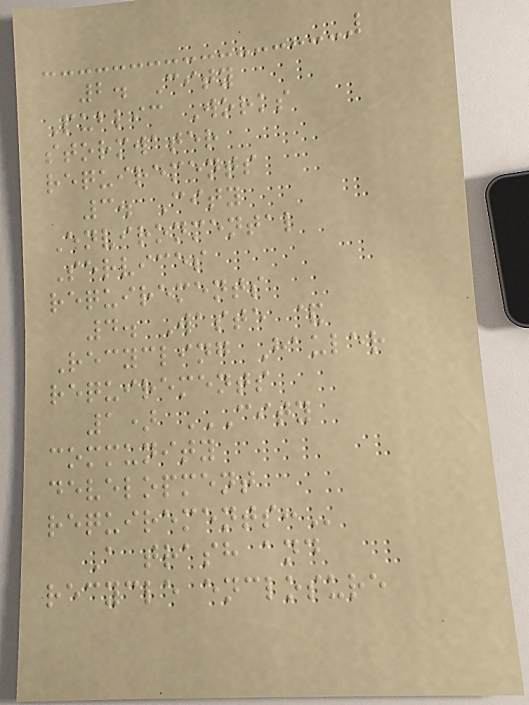2. City
Public Works
stormwater
requirements
3. City
Environmental
Services
requirements
4. Waste &
Recycling Hauler
requirements
1) CITY
COMMUNITY
DEVELOPMENT
REQUIREMENTS:
A trash and
recycle enclosure
